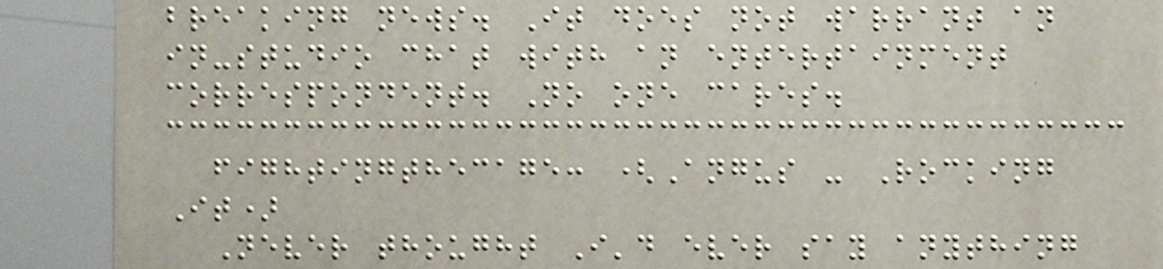breaking news. It does not warrant an
in-studio chat with an entertainment
correspondent. No one cares.
fightingthecage: (Angus - Rocking
It)
Never thought I'd ever say anything
